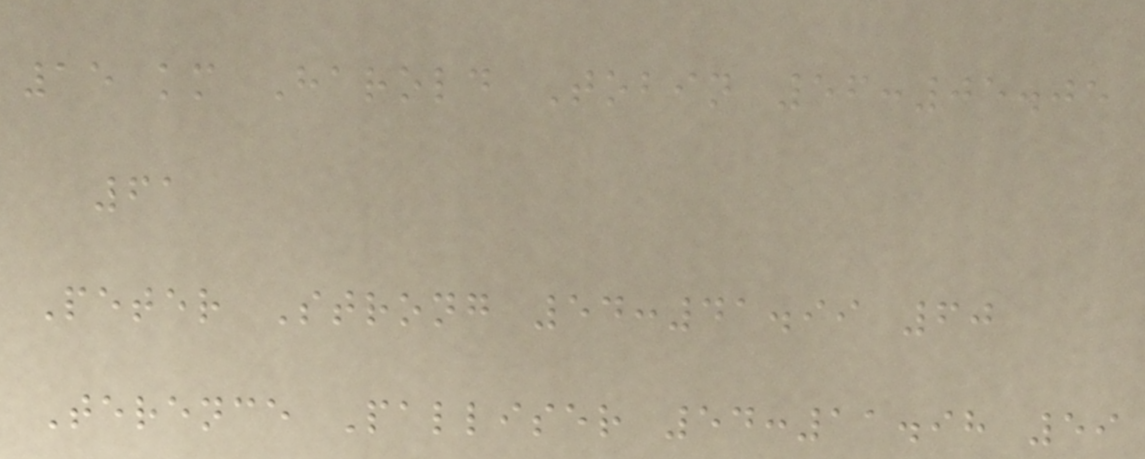15 km Harold Tobin 56:05.05
61
Peter Strong 54:41.99 60
Terence Palliser 54:11.98 59
